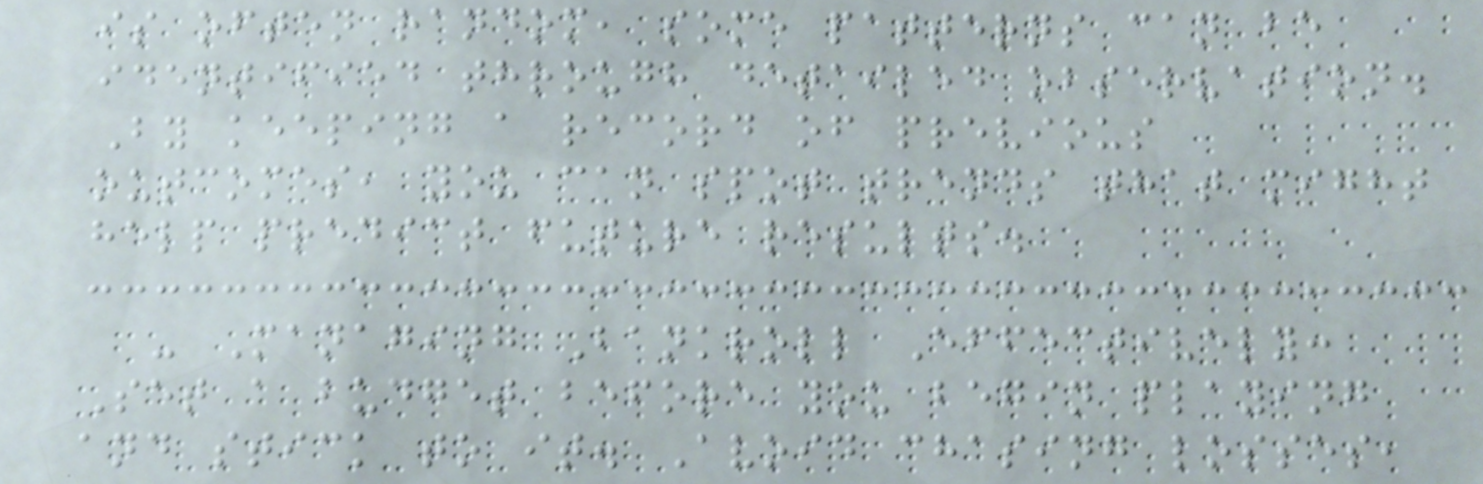is often random, some patterns can be
identified through detailed observation.
By keeping a record of previous
outcomes, you can spot trends that might
help predict future results.
- Managing Bankroll Effectively:
Set a budget before you begin playing
and stick to it. Avoid chasing losses,
